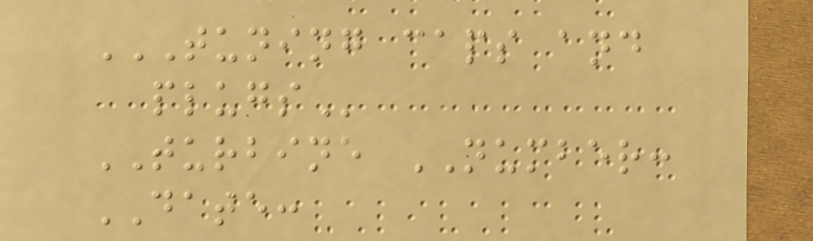TUNING CAPS AND
PLUGS
TURBINE NUMBER:
DATE:
